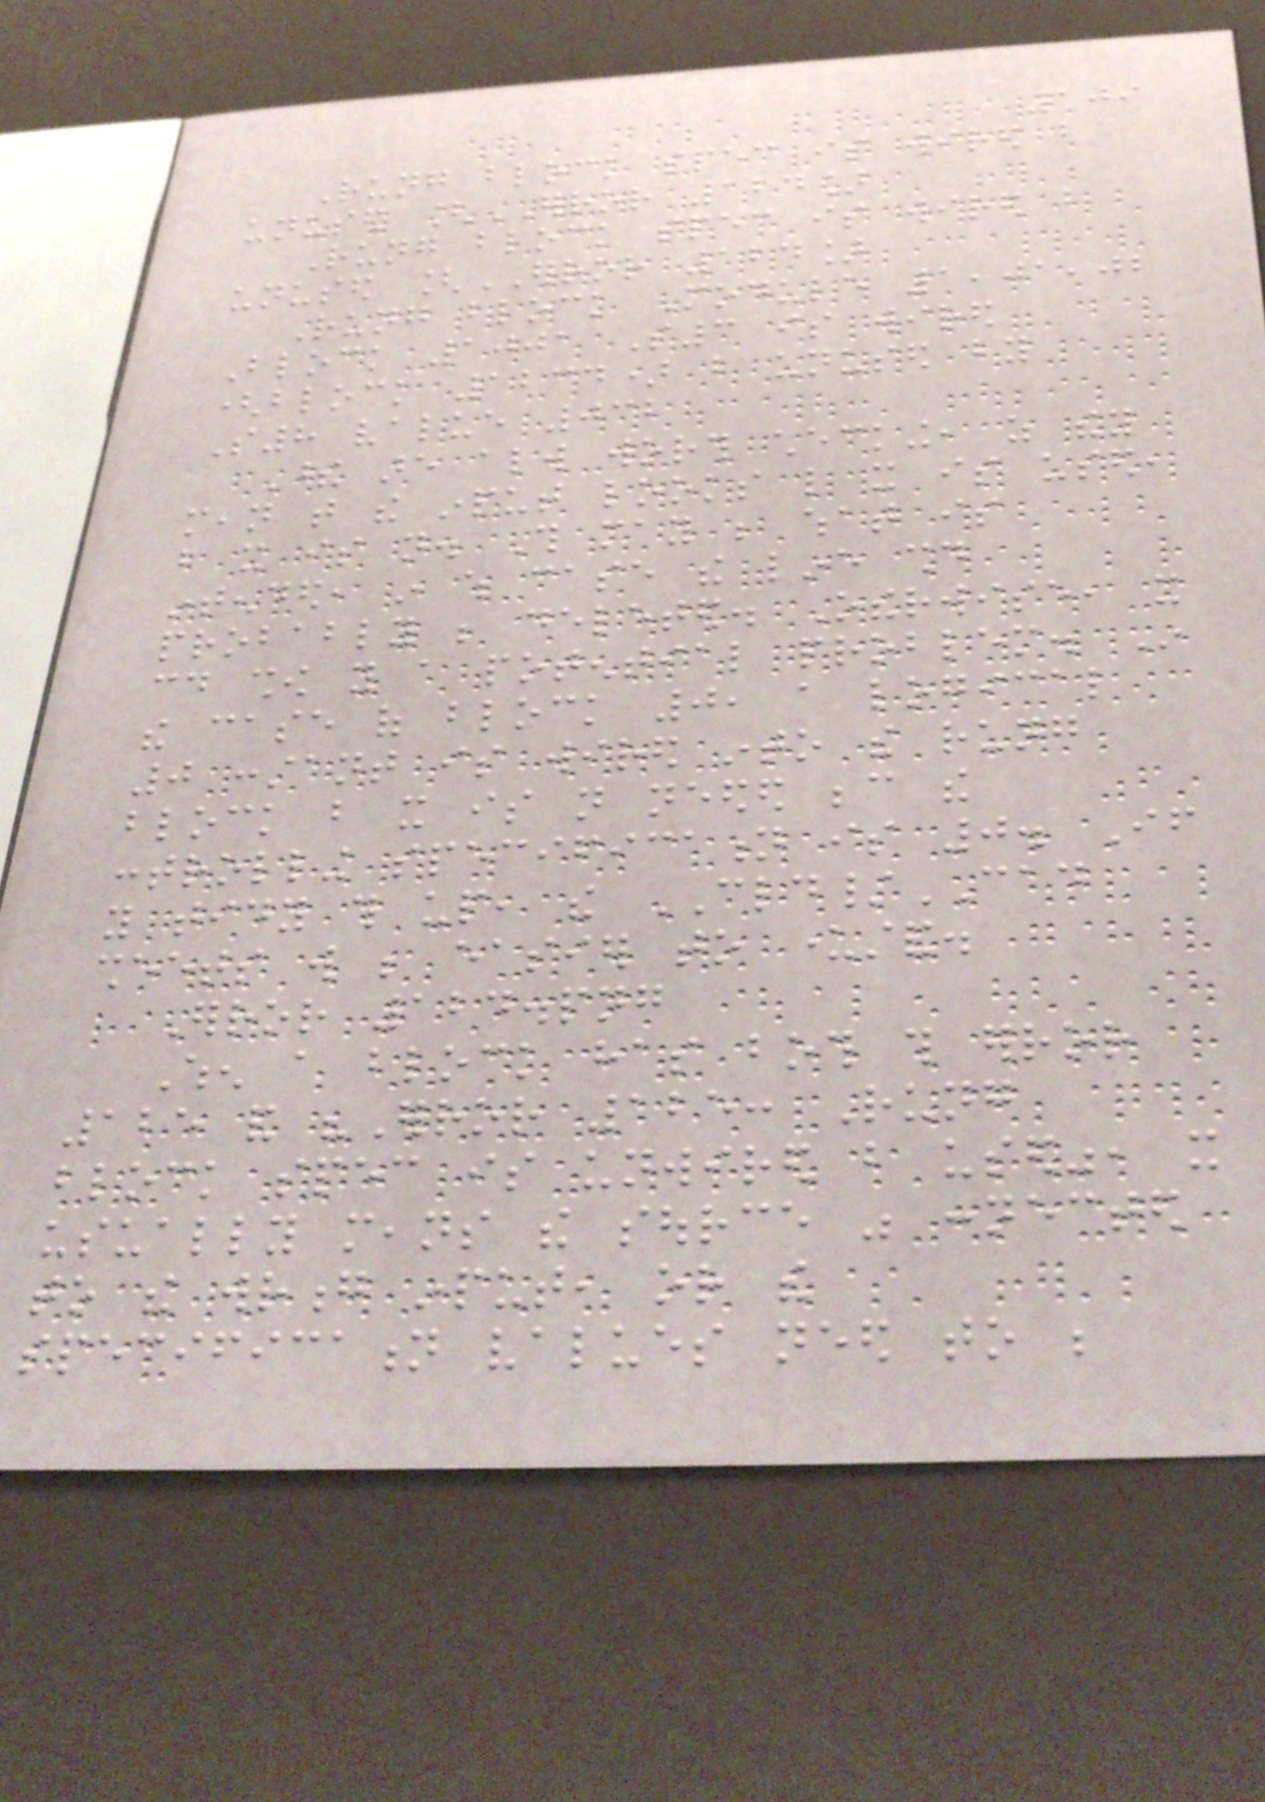109
Rung block spec is wired but
unused [ERROR 124]
Rung block spec is wired but
unused [ERROR 124]
Rung block Module 1,01,02
Block 1001 S3 is wired
(block 1234) but unused by
S8 value 032
These are always worth checking, as they
mean that the input looks like it is used,
but it is not. This may be what is
intended, in which case the line should
probably be deleted. Otherwise, it
could show you a potential problem. In
the case of block 0, a logical
0 constant is wired into the rung
block but it is not needed because the
controlling specification is 0. If
you tidy this up, the CLD/CAD
sheets will be easier to understand.
Error 124.png
When a block has both this error
125 and "Error 125: Rung
block spec is unwired but used", it
usually means the source was connected
to the wrong input, or the
specification values need to be
